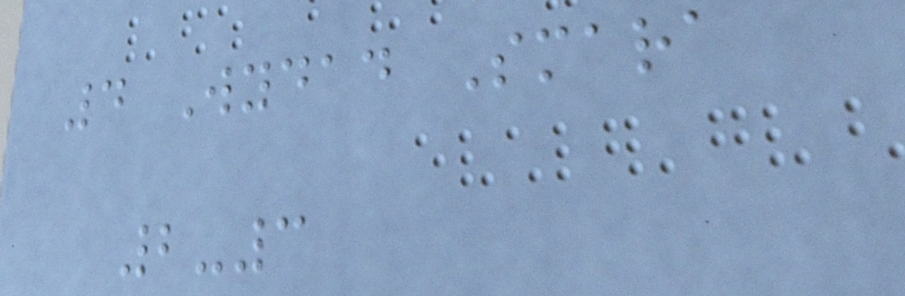4 Wydad Smara
2-3
